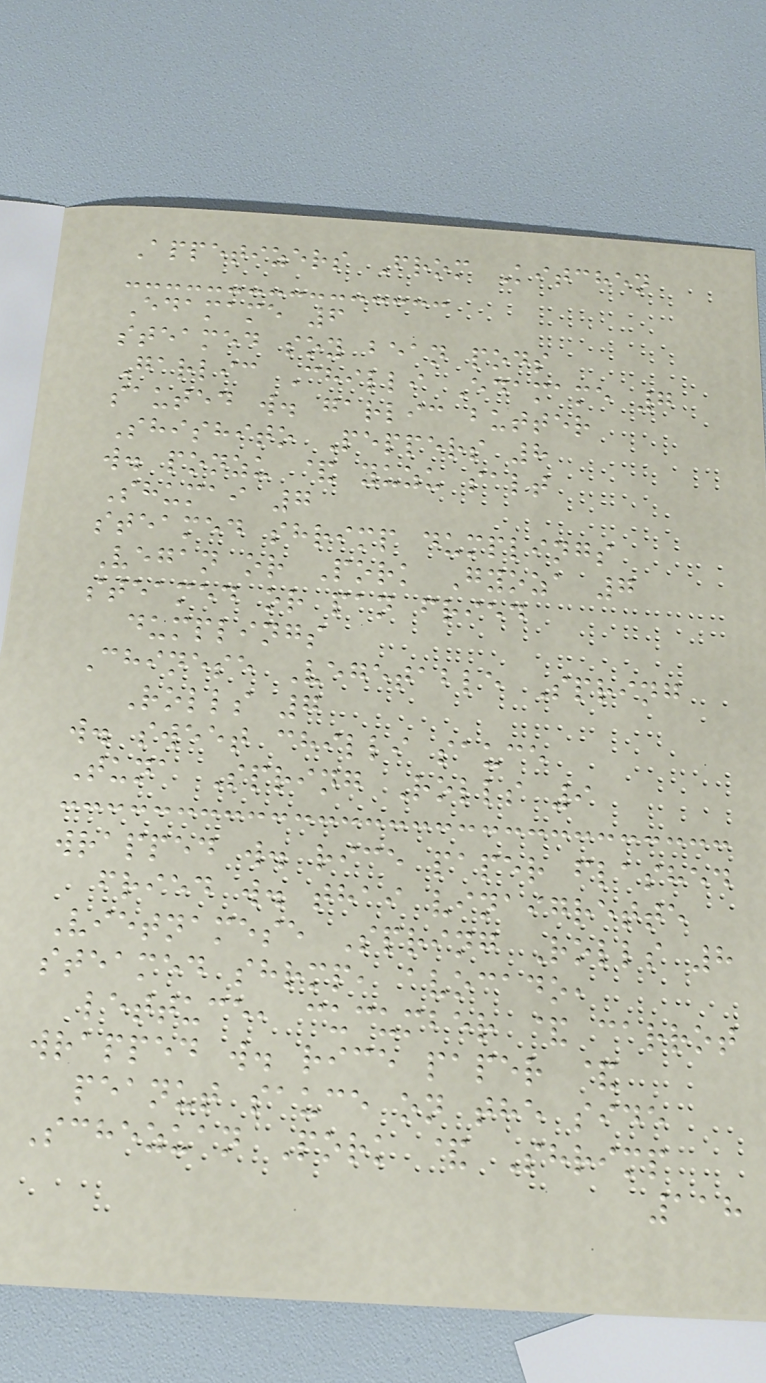Appetizers From Kitchen
Edamame 6
steamed soy bean pods
Garlic Chilli Edamame 7
sauted w. garlic butter
Shishito Peppers 8
w. ponzu & yuzu salt
Shumai 7
steamed shrimp dumplings
Vegan or Pork Gyoza 7
steamed or pan fried
dumplings
Chinese Vegetable Spring
Rolls 7
w. sweet chilli sauce
Tuna Spring Rolls 9
wrapped w. rice paper flashed
fried w. thai vinaigrette
Vietnamese Spring Rolls 8
steamed shrmp, avocado,
lettuce, cucumber & carrot
wrapped w. rice paper &
peanut sauce on the side
Schezuan Pork & Shrimp
118
